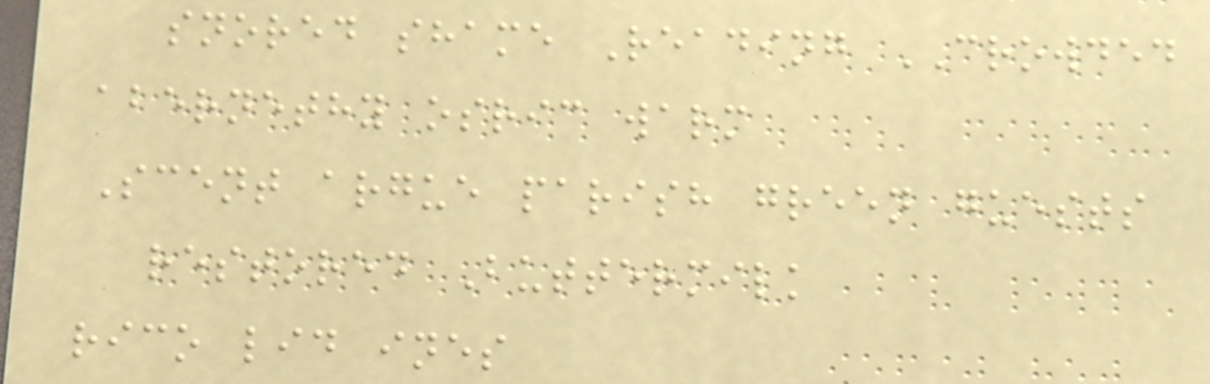snored shame Reading CROWDED
abernethy osric warm
Scent argue parish green guests
restored Buttermilk
rico lid ines
